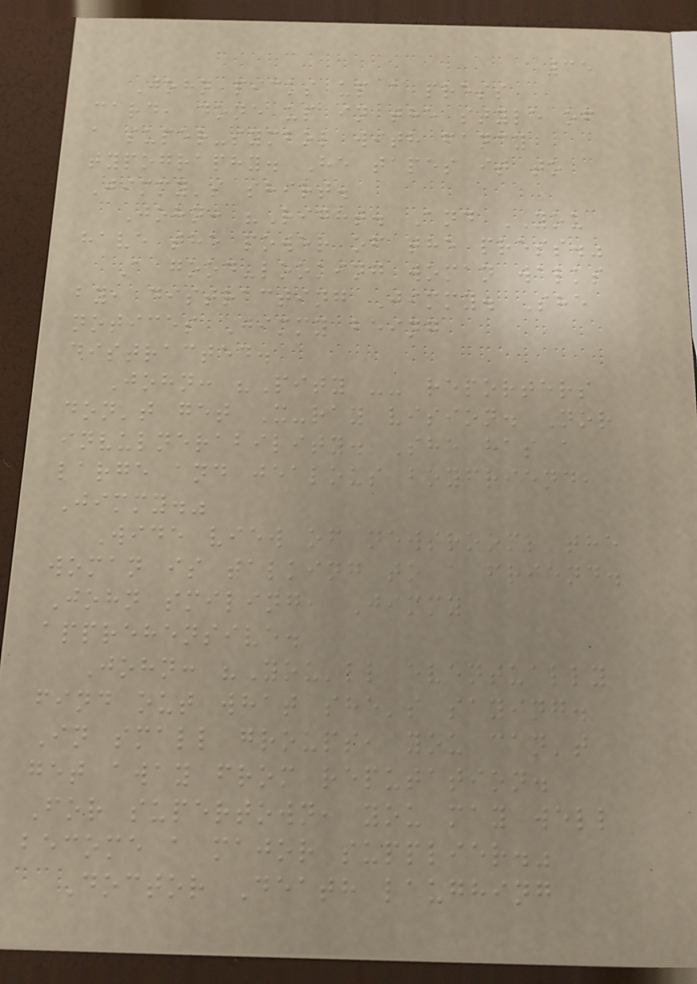35
John picks up a press
card, done up in the style of
a super-symbol with fancy
typography. He tapes it to
Jimmy's shirt.
John: "Right. And YOU
have the power of the press."
A good-looking woman walks
by, distracting Jimmy. She
notices Jimmy being
distracted.
John: "Pity -- reporters
don't get X-ray vision. Nor
invulnerability. She has a
large and jealous boyfriend,
Jimmy."
Wide view of newsroom; the
woman is talking to a friend.
John smiling, Jimmy
apprehensive.
John: "You'll eventually
find out what she's saying.
In small groups, you can't
get away from reputation.
For supertown, you may well
become a major supplier."
Doctor Death laughing
